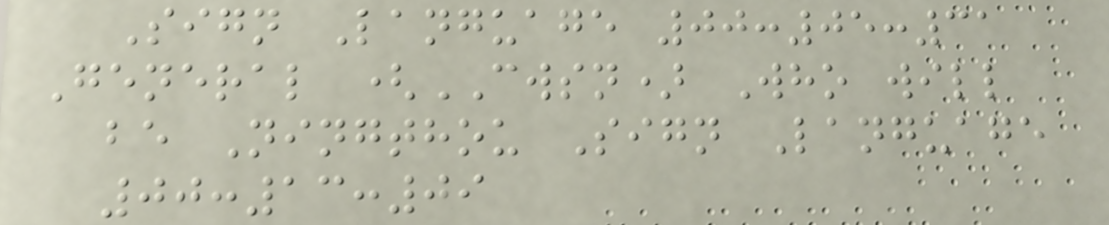Sign Language 00:05:31
General (CWSN) Who will
be Ningthou Sign Language
00:13:09
